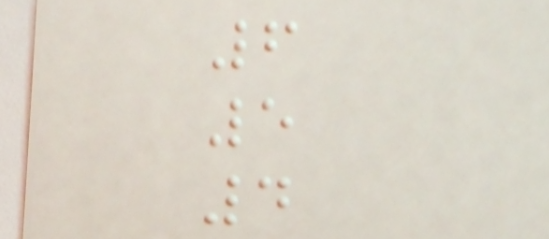6
5
4
